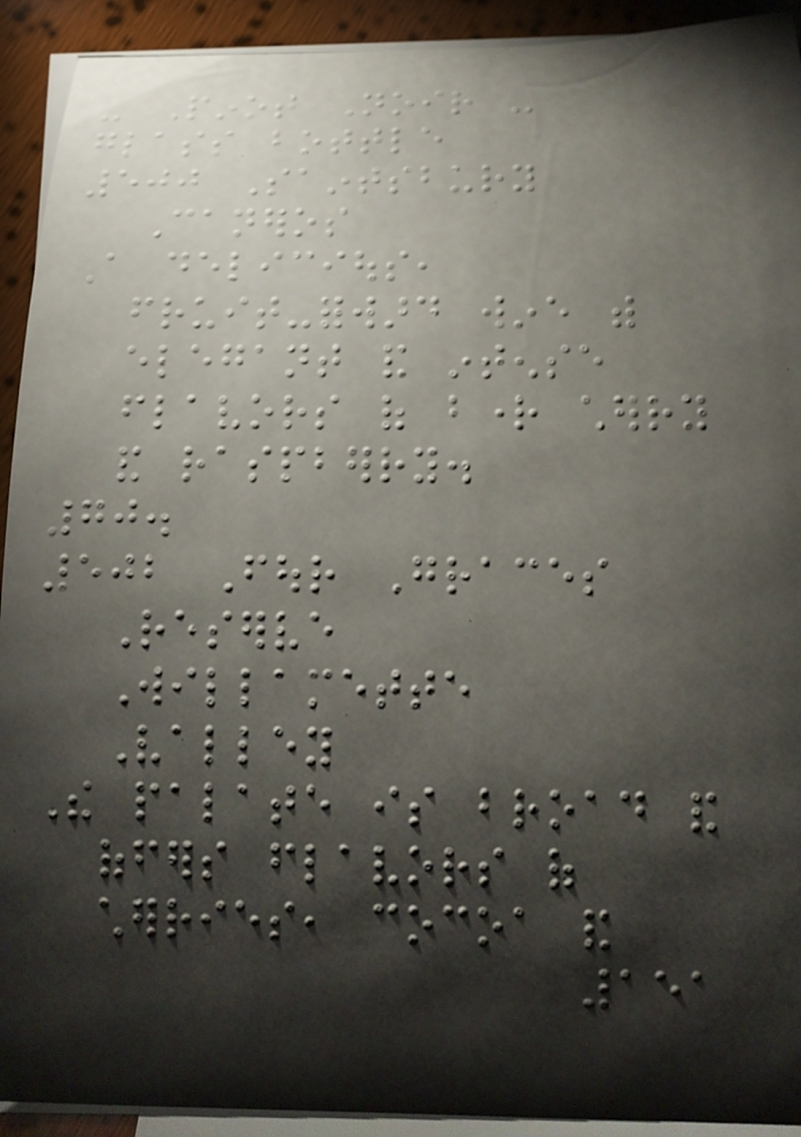- Pinot Noir -
glass bottle
500 Saintsbury
Caneros
A delicious,
fruit-forward wine with
elegant and intense
flavors of bright cherry
and raspberry.
70.
502 Four Graces
Reserve
Willamette
Valley
The palate is broad and
offers flavors of
cherries, cocoa and
151
